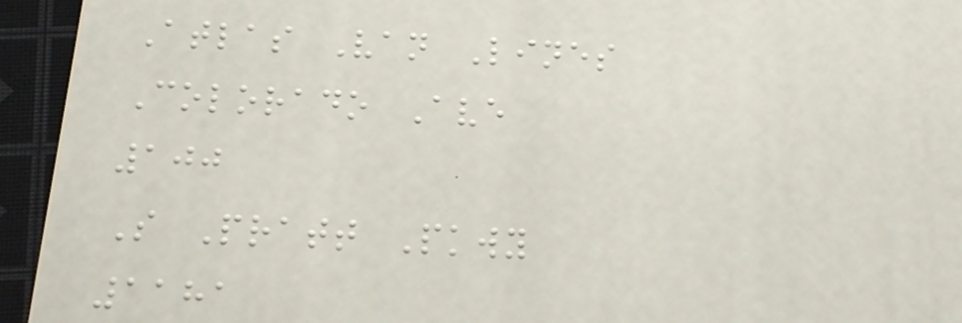Atlas Van Lines
Colorado Ave
100
S Pratt Pkwy
1181
